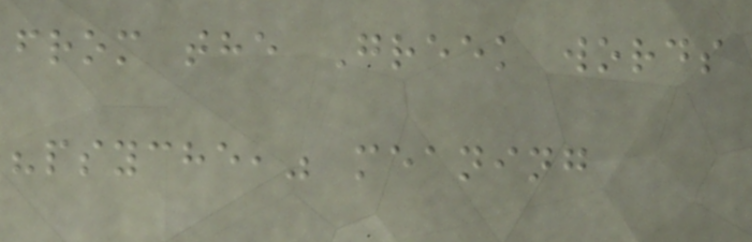from the Greek words
"psyche," meaning
